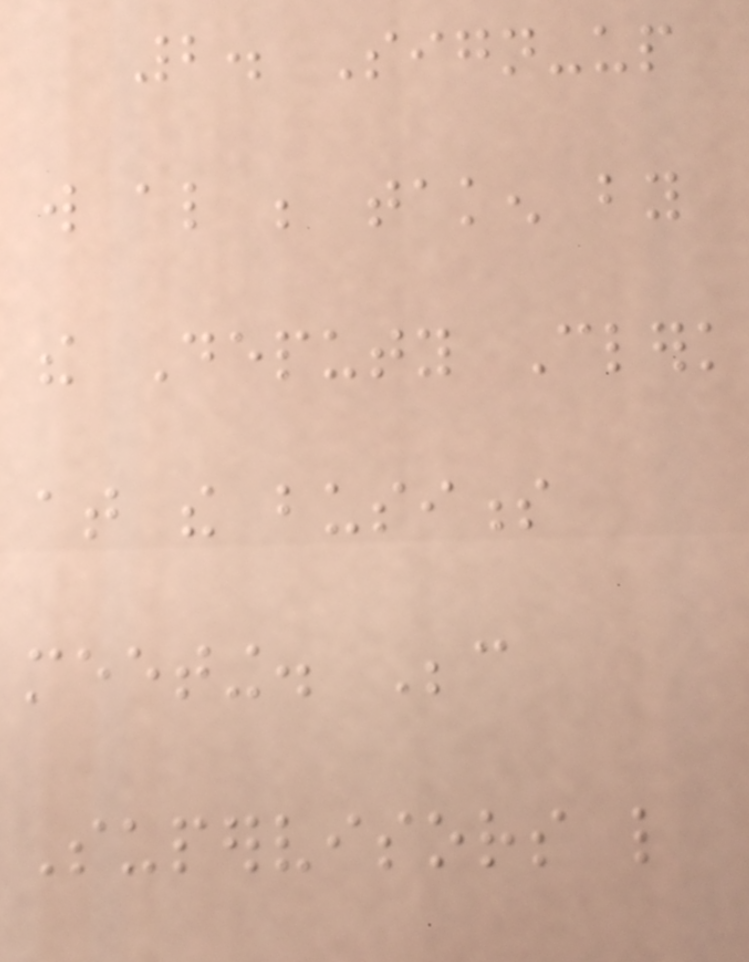2. Sign-up
will also be taken by
the Deputy Clerk
at the business
meeting. Because
Supervisors like
